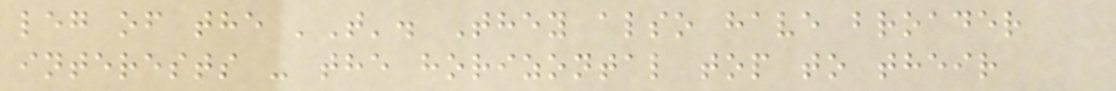leg of the 'T'. They also have broader
interests - the horizontal top to their
